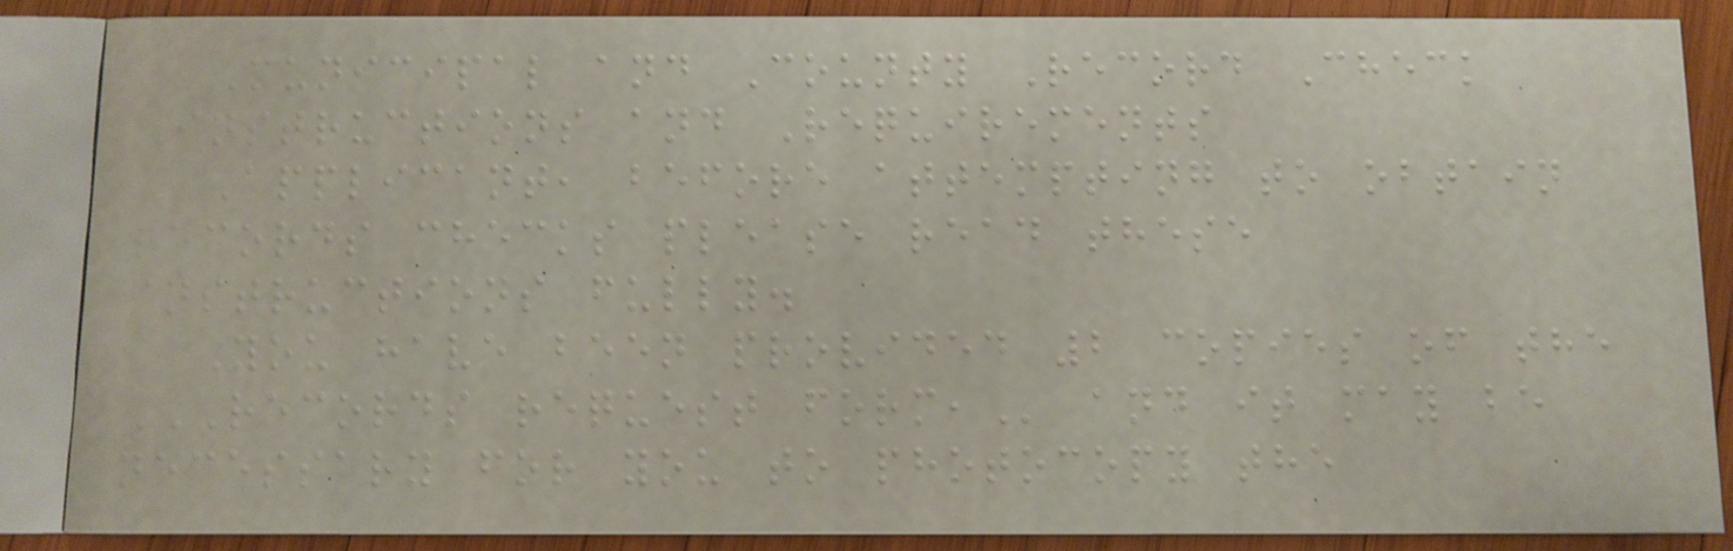Municipal and County Record Check
Instructions and Requirements
Applicant, before attempting to obtain
records checks please read these
instructions fully.
You have been provided 2 copies of the
RECORDS REQUEST FORM, and it may be
necessary for you to photocopy the
